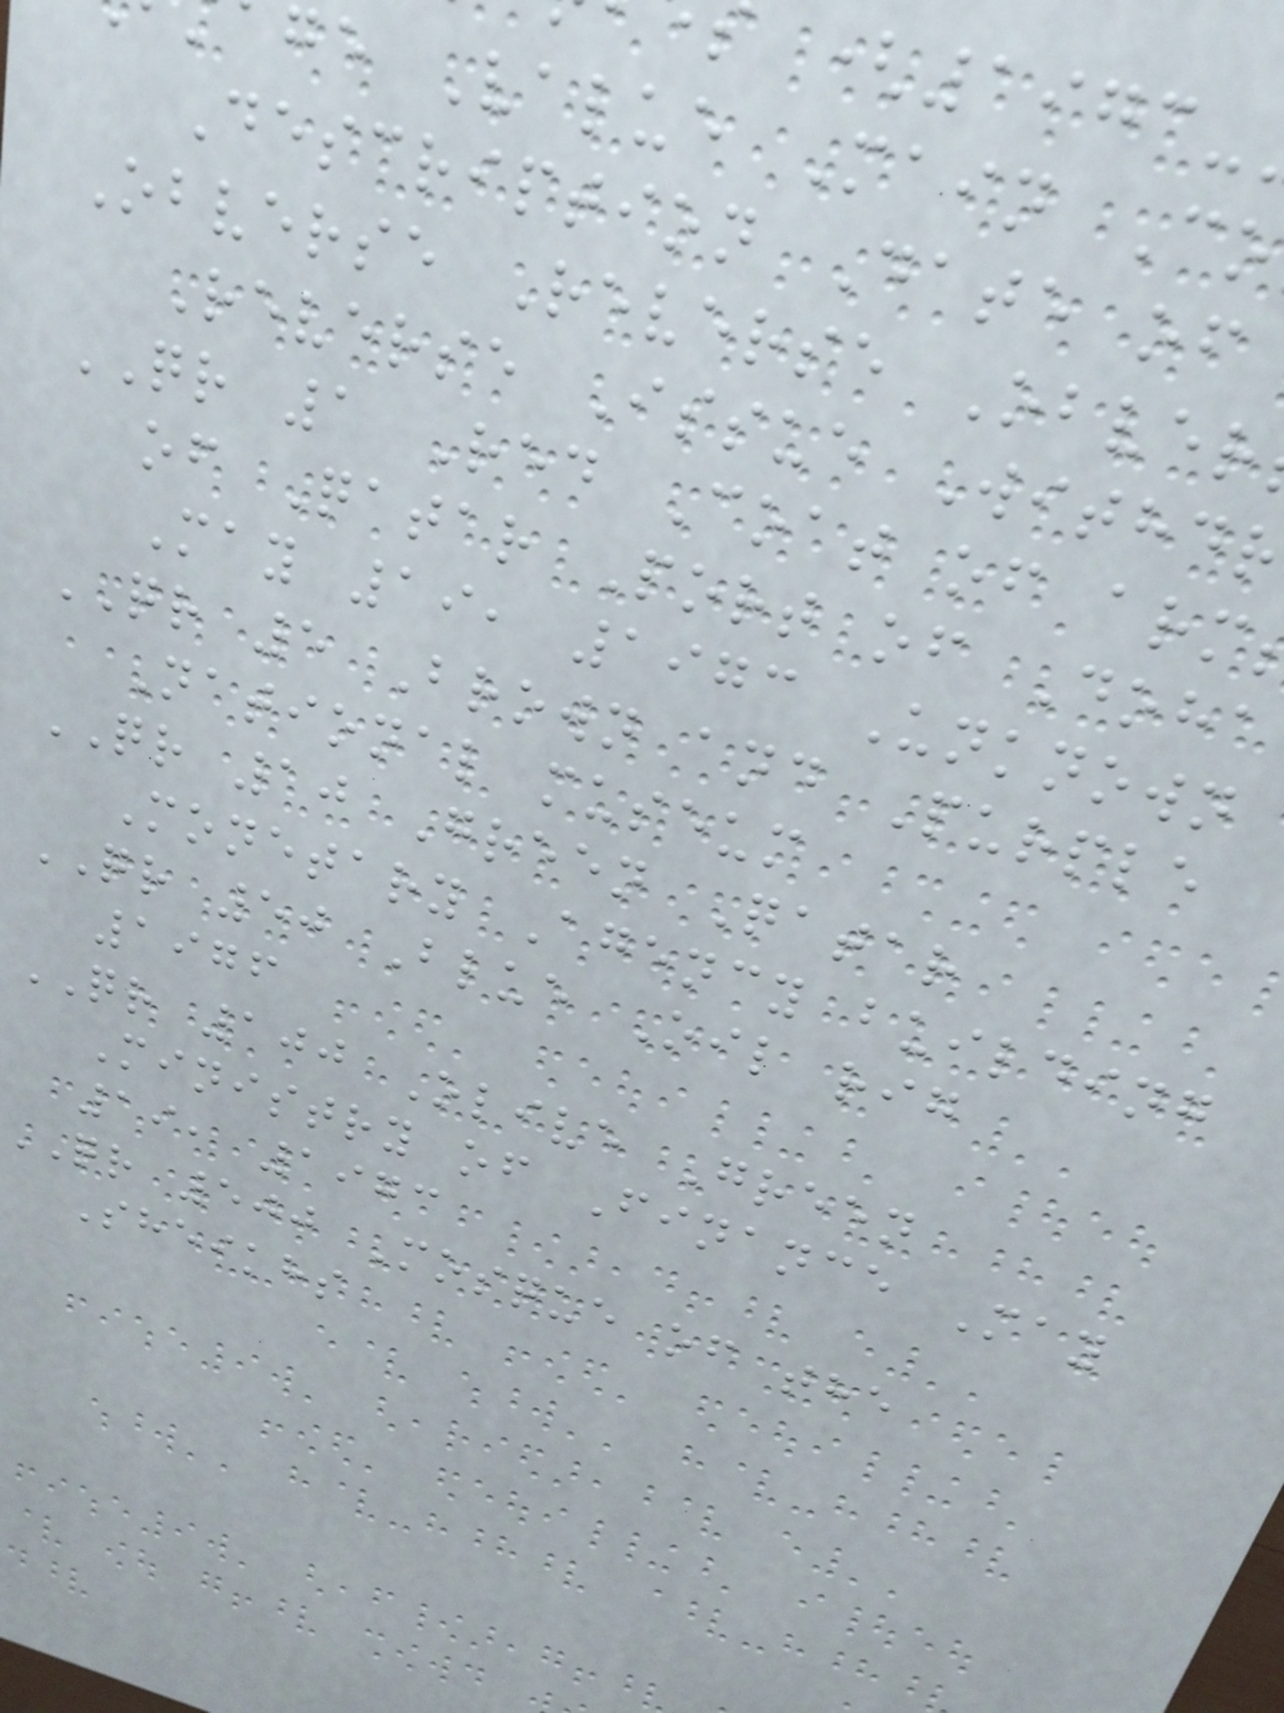(1973-
ge Value Main Co
Description Date of
Obverse Reverse Obver
Reverse Issue Withd
QR 1 Red Coat of arm
of Qatar Port of Doha
May 19, 1973 Unknown
QR 5 Brown and Purple
National museum
QR 10 Green Qatar
Monetary Agency building
QR 50 Blue Oil rig
1976
QR 100 Olive Green
Ministry of Finance May
19, 1973
QR 500 Mosque of the
Sheikhs
